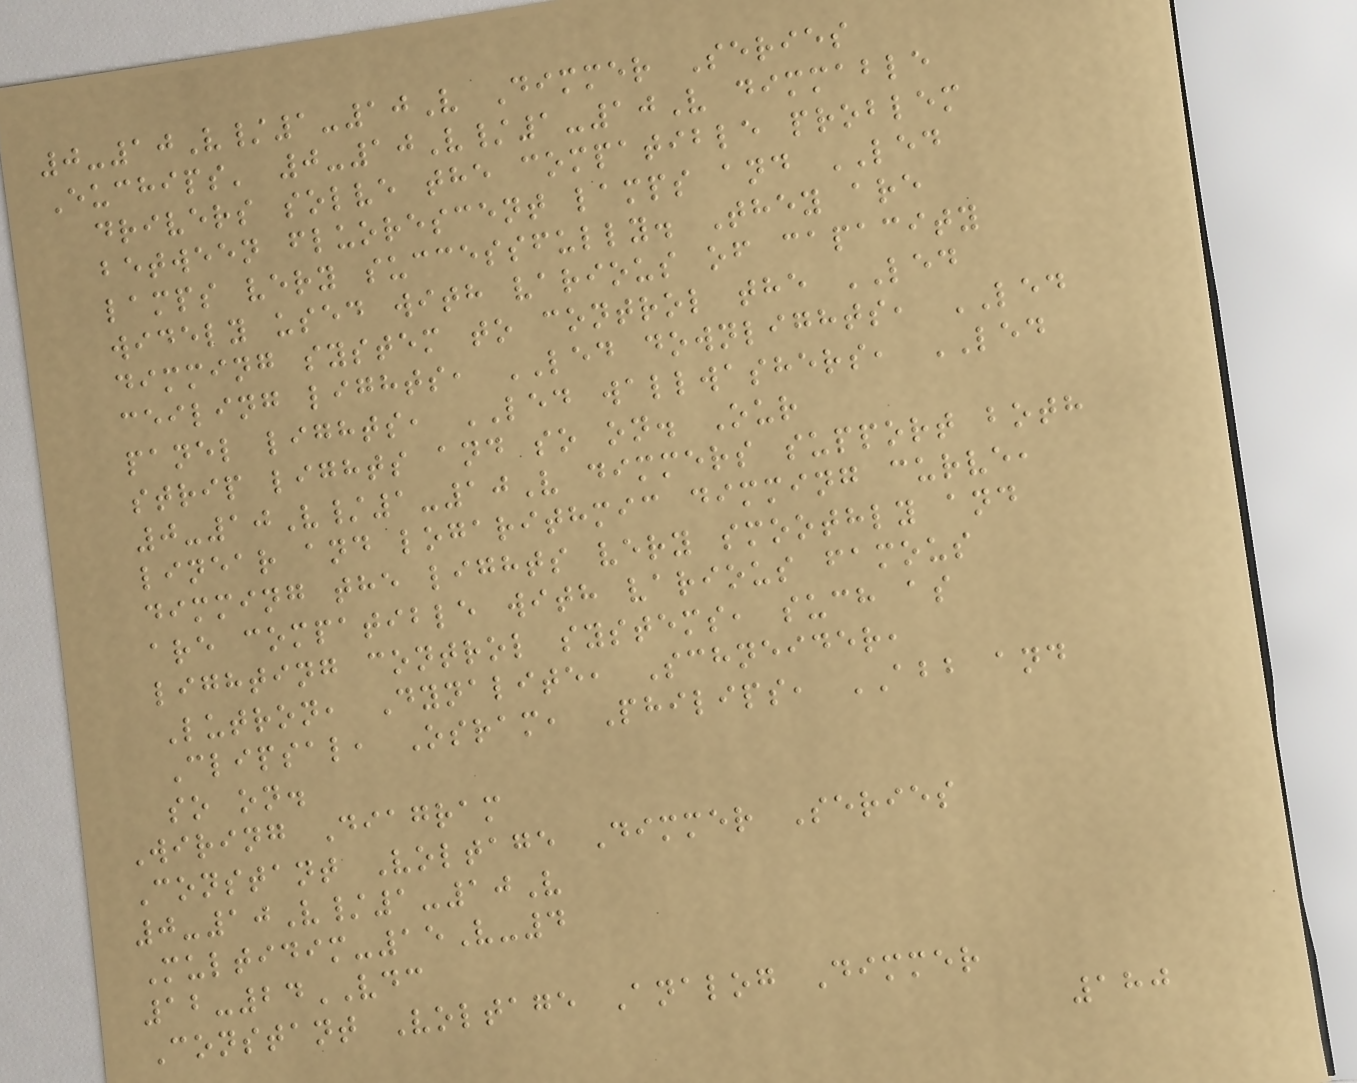0-10V/1-10V Dimmer Series
Euchips' 0-10V/1-10V dimmable
drivers solve the compatible problem
between fluorescent lamps and LED
lamps very successfully. They are
widely used with various of capacity
dimming system to control the LED
ceiling lights, LED downlights, LED
panel lights, LED wallwashers, LED
strip lights and so on. Our
0-10V/1-10V dimmers support both
linear and logarithmic dimming curve,
dimming the lights very smoothly and
are compatible with various famous
lighting control systems, such as
Lutron, Dynalite, Schneider,
Clipsal, Osram, Philips, ABB and
so on.
Wiring Diagram
Constant Voltage Dimmer Series
0-10V/1-10V
Multidim-15V-4
12-24VDC
Constant Voltage Analog Dimmer
180
